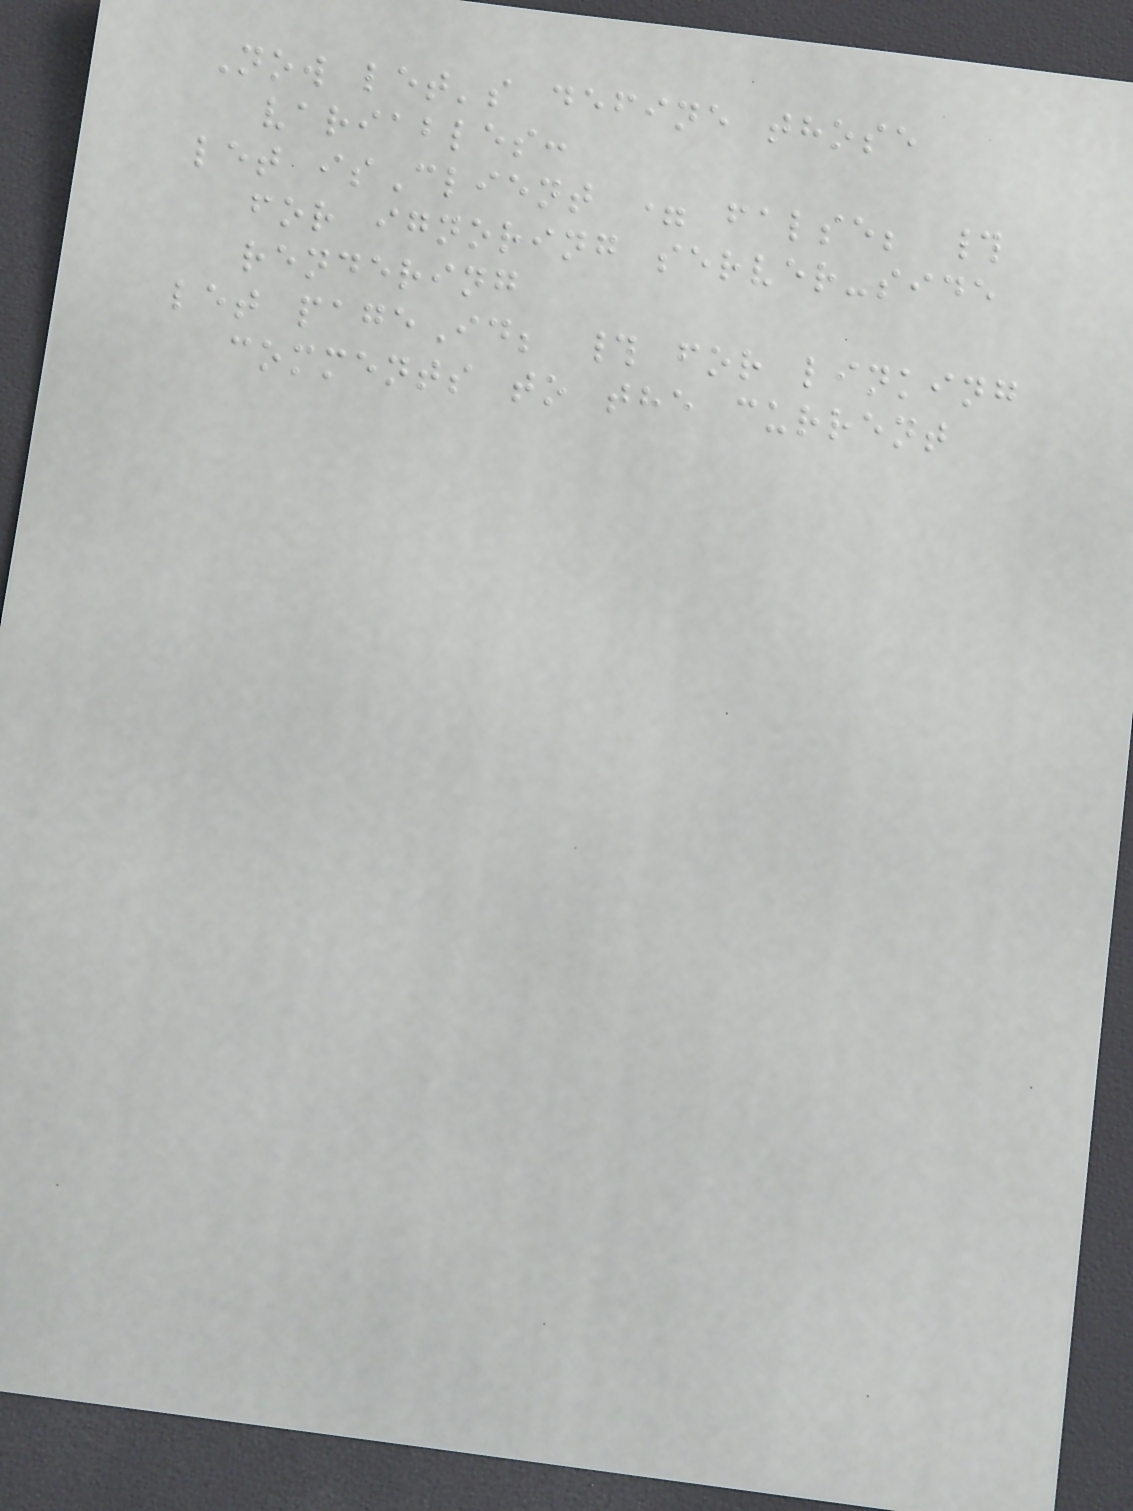Now let's define those
variables:
let isClient = false; #
for ignoring server-side
rendering
let pageId; # for linking
comments to the current
